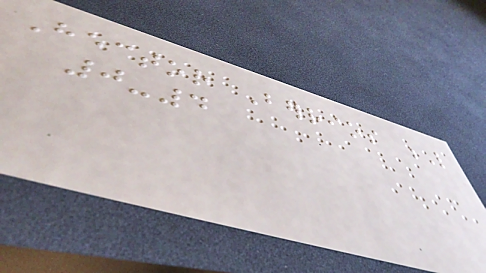Hector Berrios L
0-4
